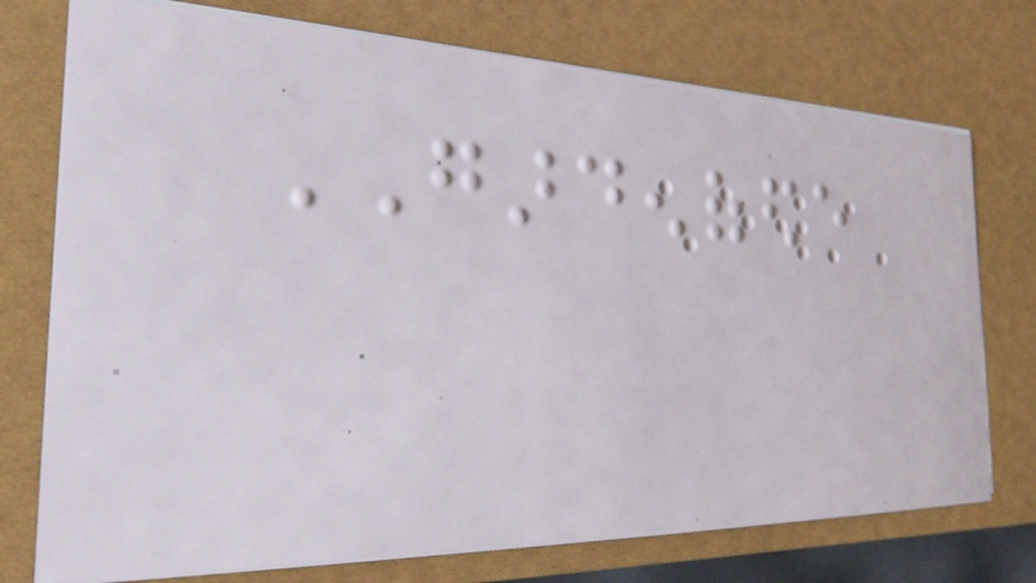GARDENOFEDE
